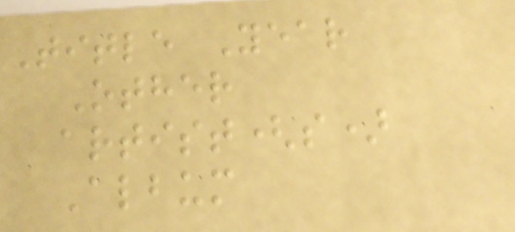Title Year
Other
artist(s)
Album
